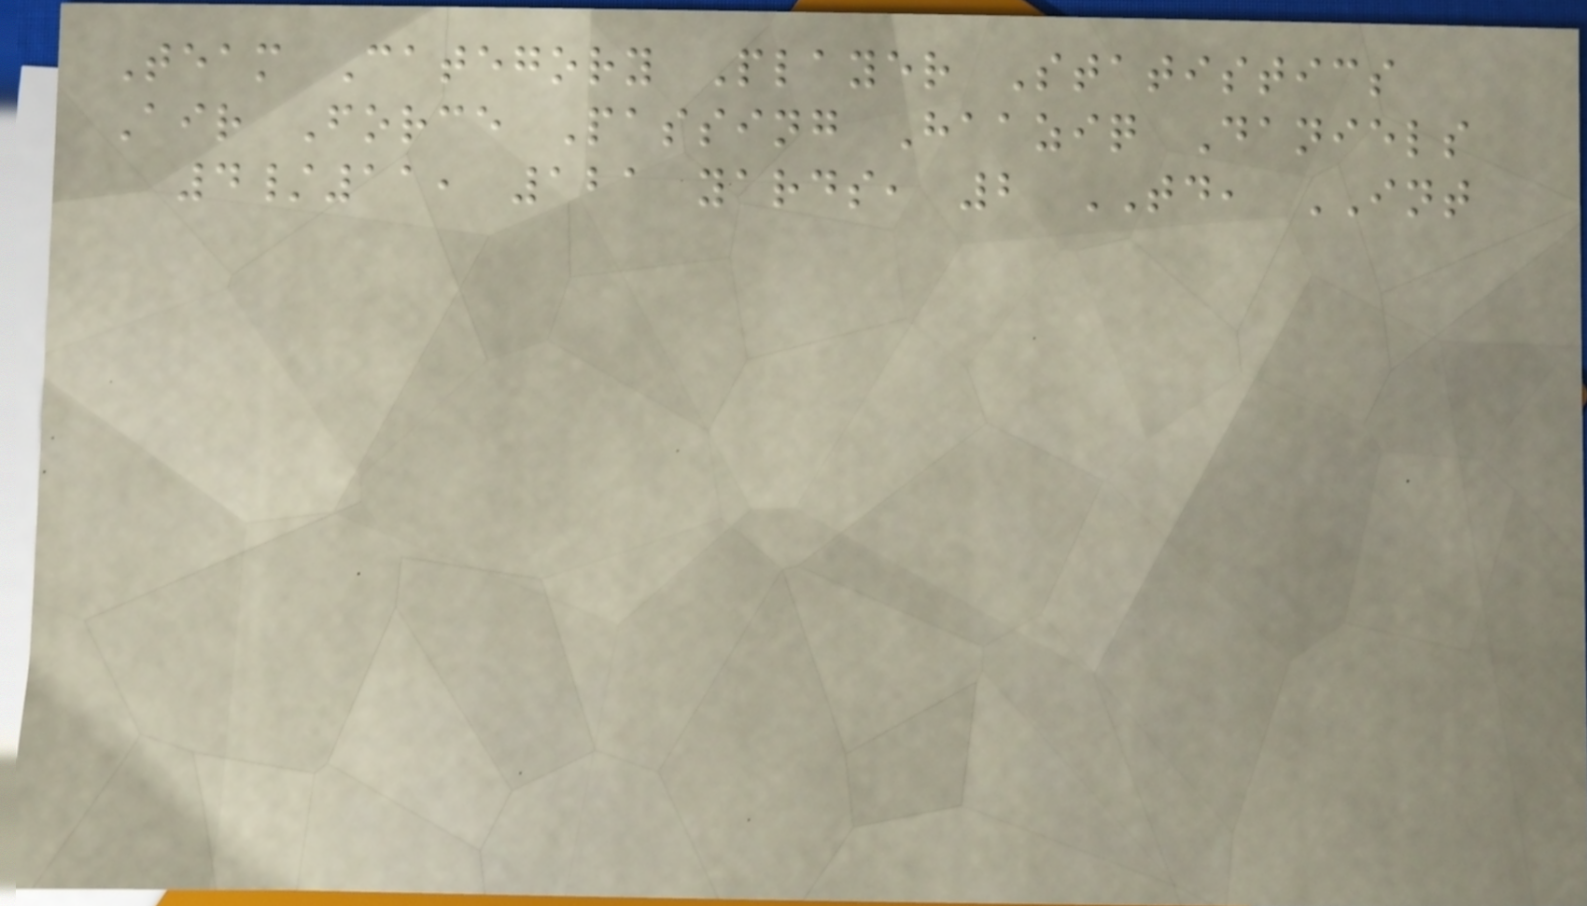Team Category Player Statistics
Air Force Passing Haaziq Daniels
4/11, 121 yards, 2 TD, INT
